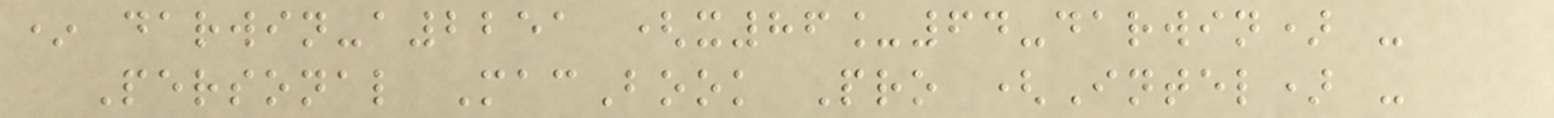* darwin-a2251 (x86_64-darwin) -
Personal MacBook Pro (Intel) -
